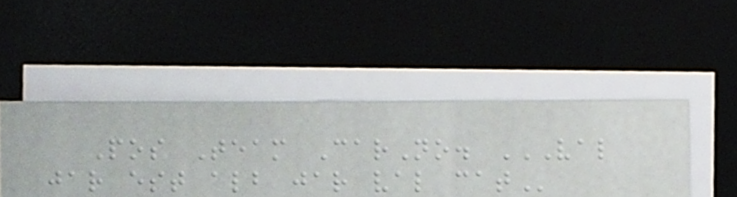Pos Team CarNo. VAL
JAR EST ALB JAR VAL CAT
